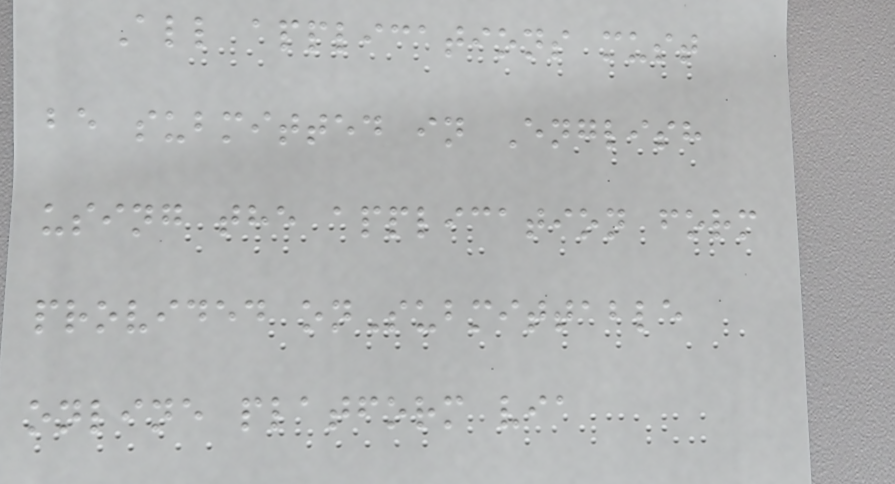All applications must
be submitted in English
using the application form
provided onSubmittable
online platform via
